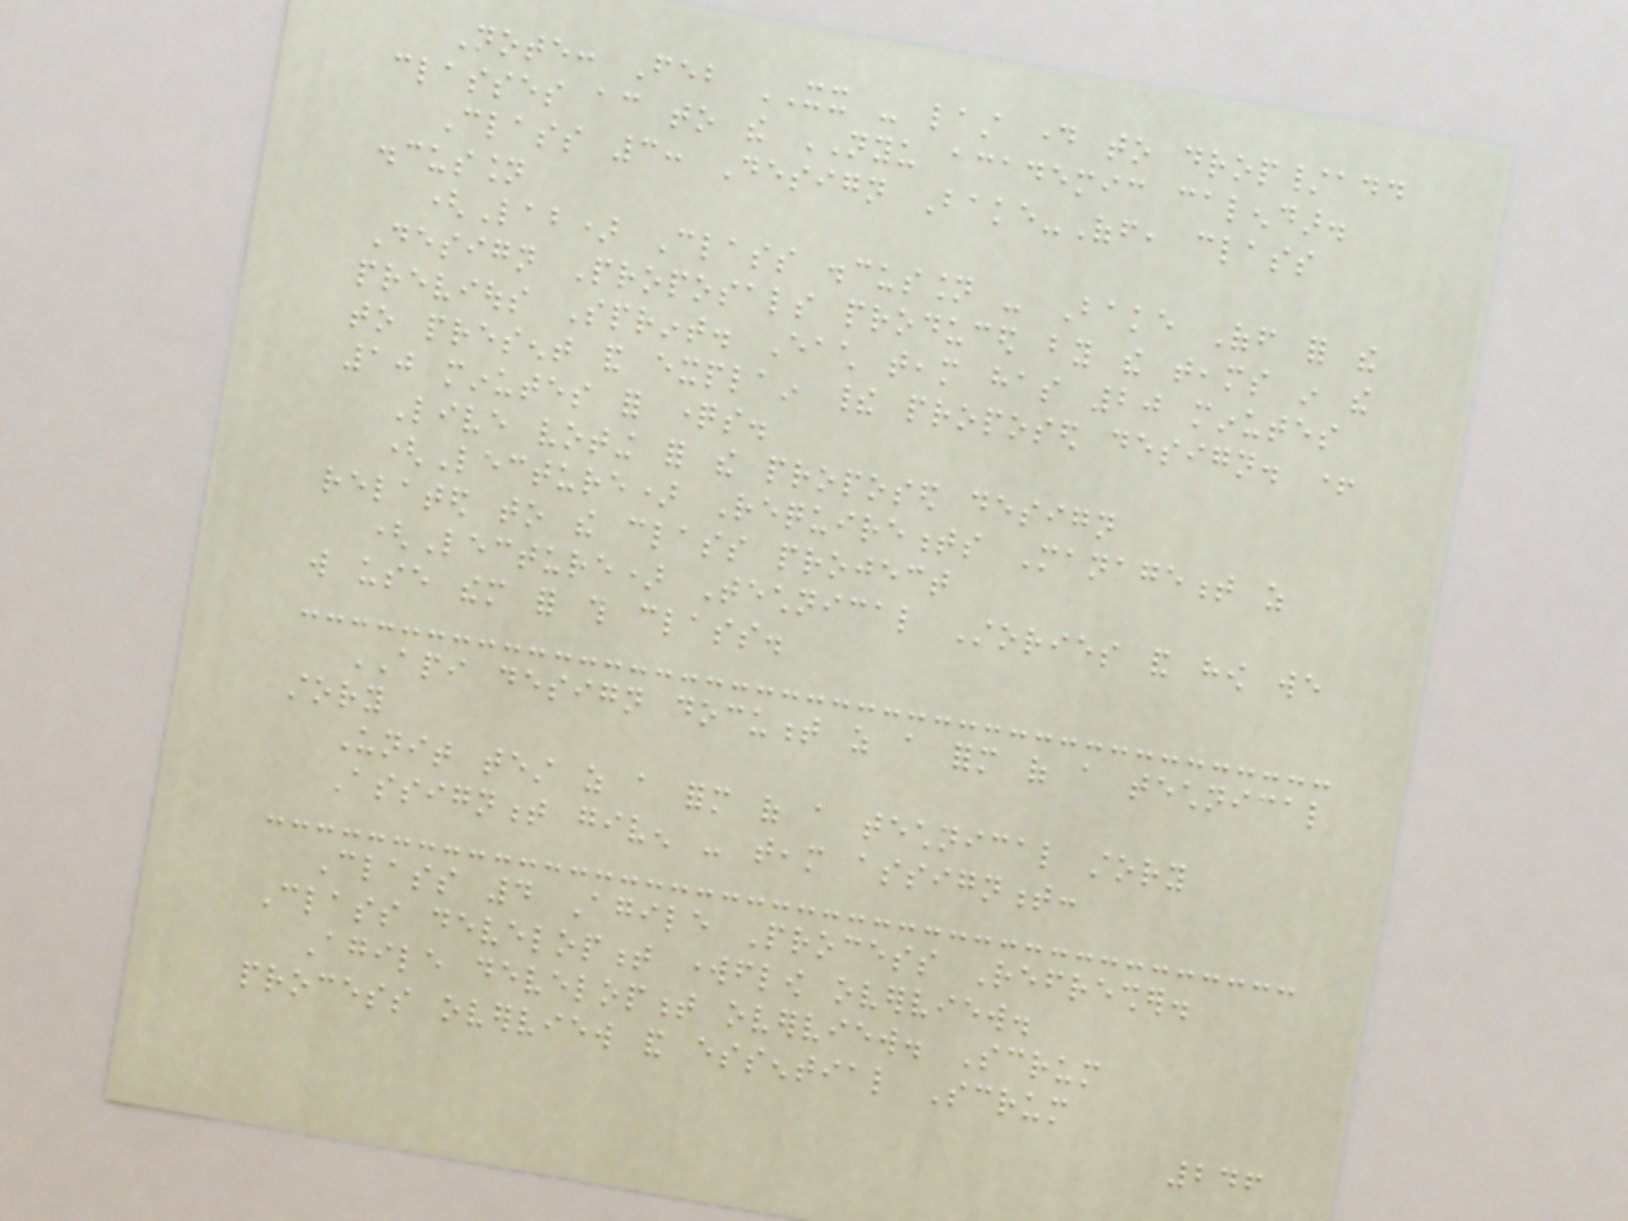Note: Feb XX - last day to drop/add
classes according to the NYU academic calendar.
Class 3: Design Bake-Off, class
discussion
(Lab) Class discussion - Bake Off for the
Design Proposals produced by the teams in the
previous Sprint. Each team has 20 minutes
to present and explain their proposed design. +
10 minutes for questions.
Live voting for the proposed design
(Lecture) Requirements Management as
related to the class project
(Lecture) Technical Stories and how we
will use them for this class.
API design document as a form of a technical
story
Unit test as a form of a technical story
Assignment given - team assignment:
Class 4 Agile Process Refresher.
Class development workflow overview.
Agile development overview. Scrum
process overview and essential Scrum
246
